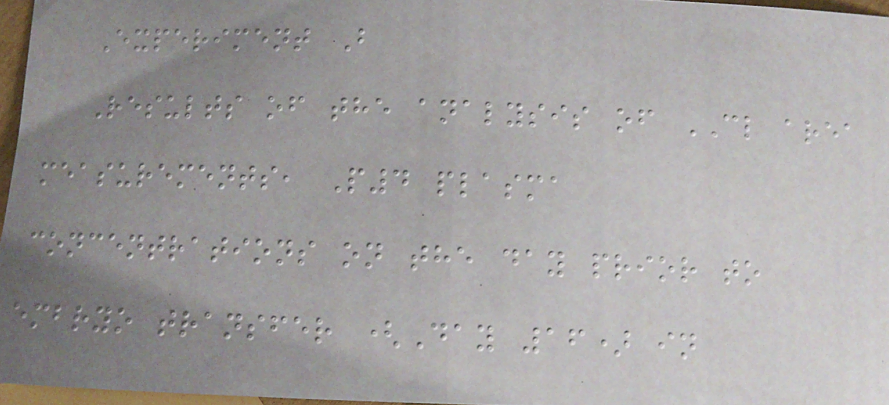Experiment B
Results of the analysis of CL area
measurements, P4 plasma
concentrations on the day prior to
embryo transfer (Day 16) in
